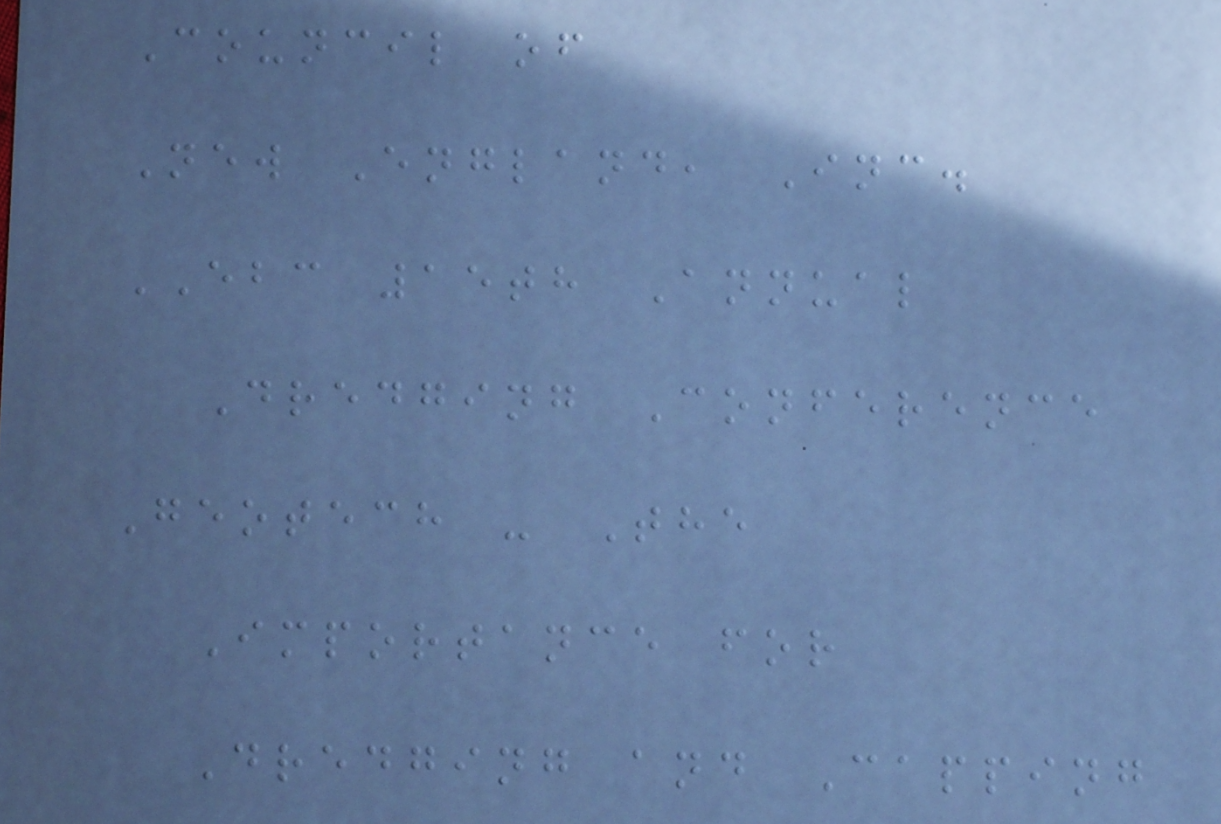Council of
New England, Inc.
EBC 15th Annual
Dredging Conference
Geotech - The
Importance for
Dredging and Capping
